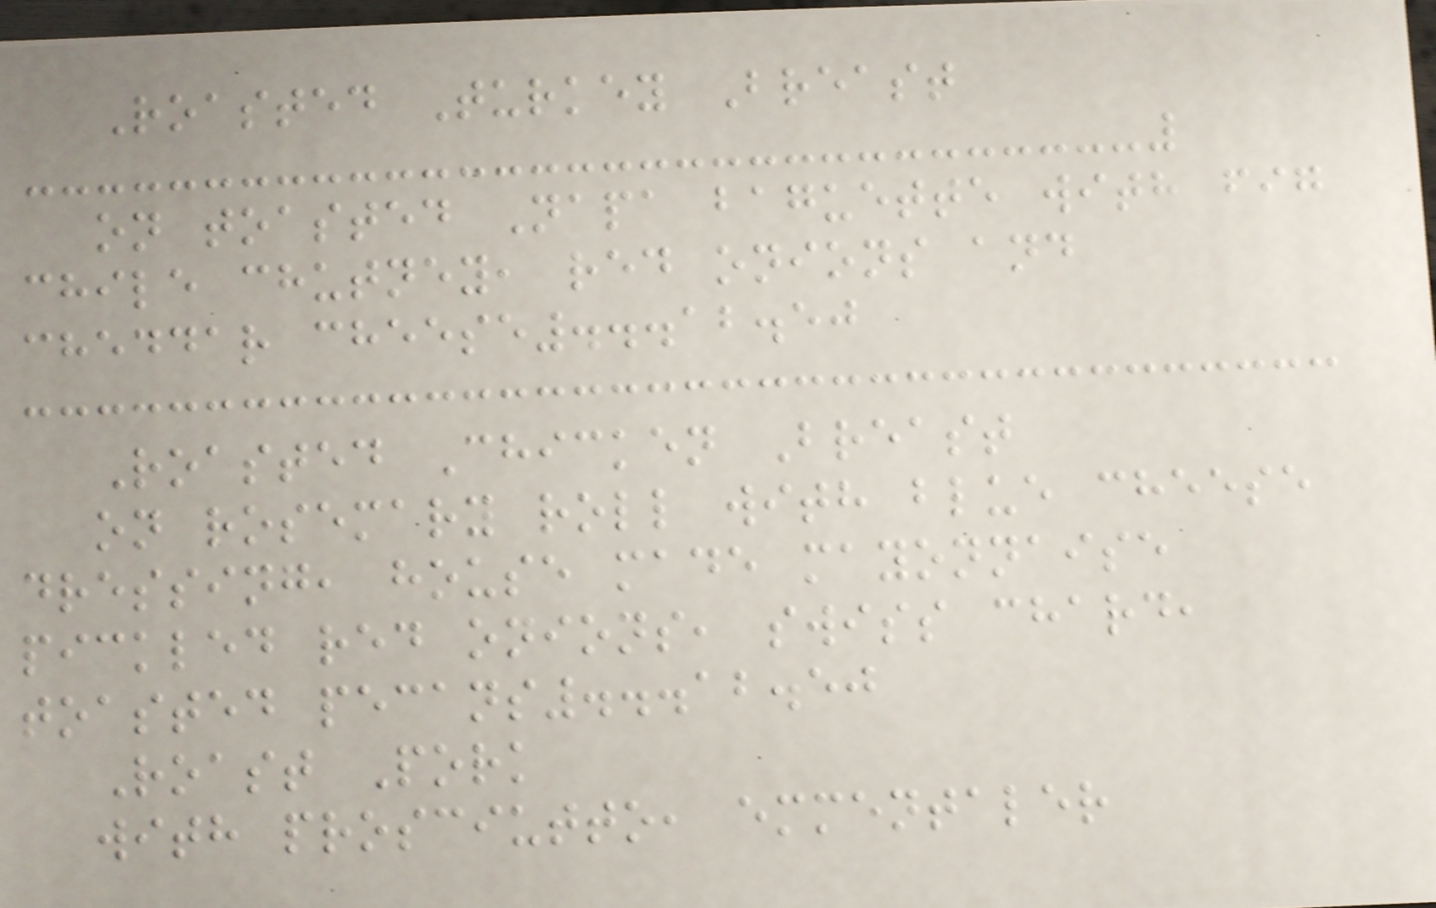Roasted Turkey Breast
on toasted Napa baguette with fig
chile chutney, red onions and
cheddar cheese...12.50
Roasted Chicken Breast
on rosemary roll with blue cheese
dressing, house made mayonnaise
pickled red onions, swiss chard,
toasted pecans...12.50
Roast Pork
with prosciutto, emmentaler
